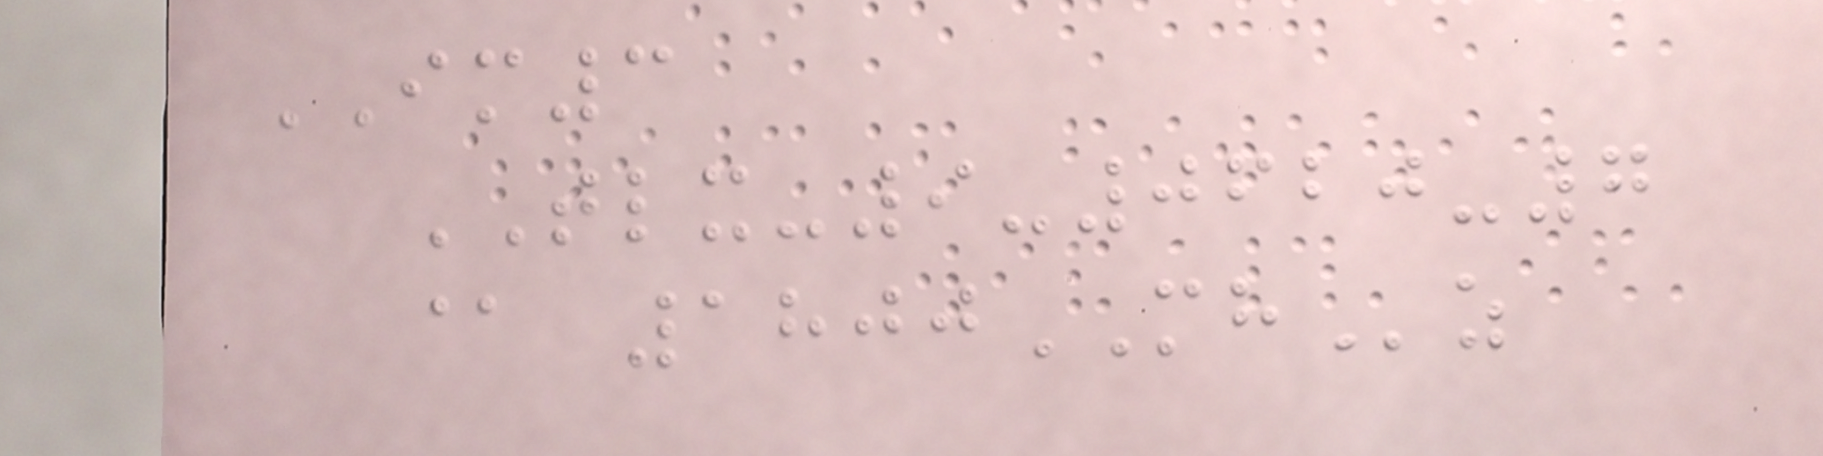IM3
TLX-9-0620-7
@ 1800MHz
